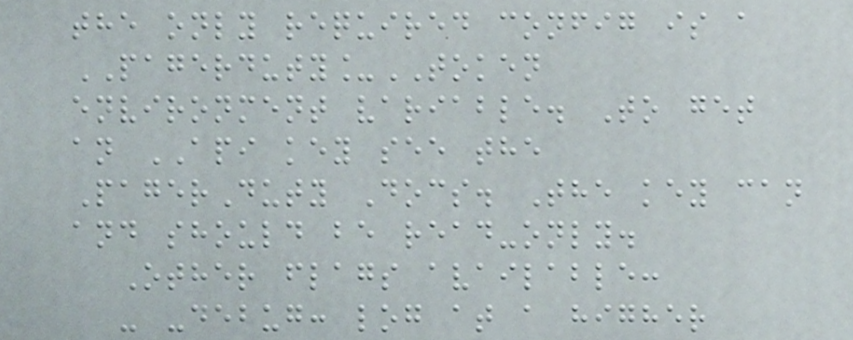the only required config is a
PAGERDUTY_TOKEN
environment variable. To get
an API key see the
PagerDuty Docs. The key can
and should be read-only.
Other flags available:
- -debug: log at a higher
